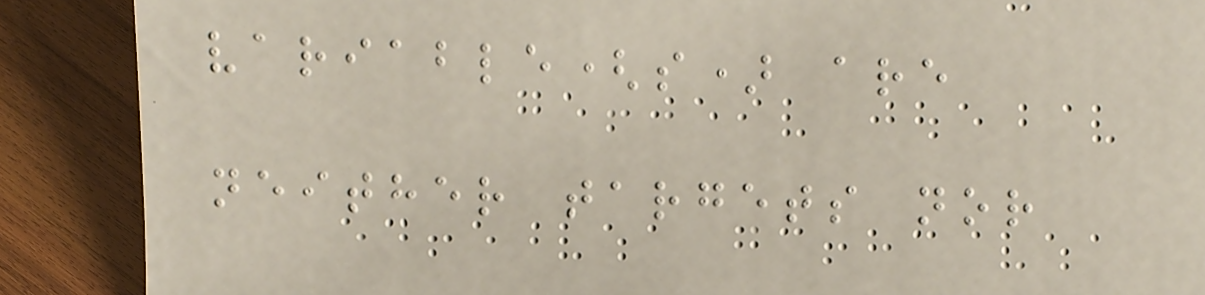variable(s) are
neither targets nor
